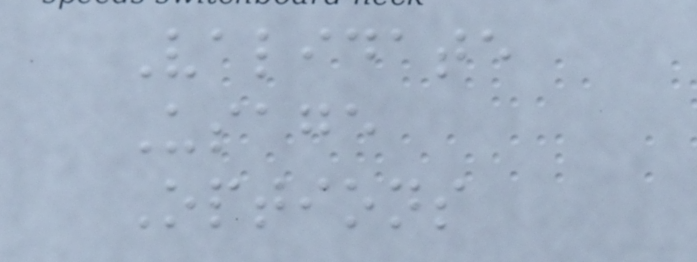Validate
Usage
Options
